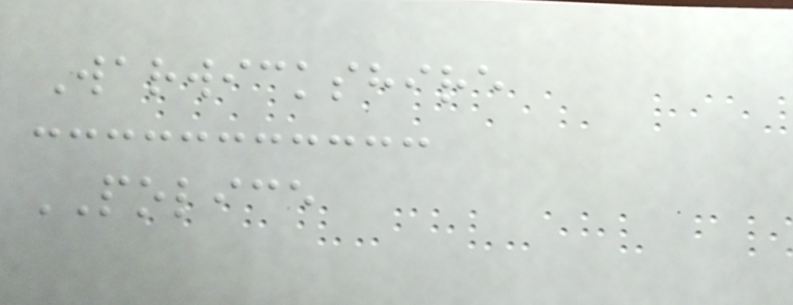Warwickshire
POLICE
